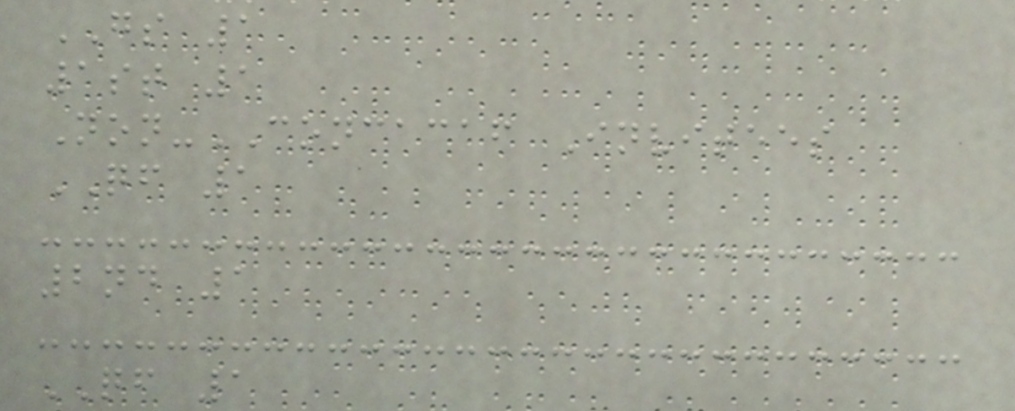GS 1
1st 1
Non-CONCACAF Invitees
QF 1
2nd 1
QF 1
